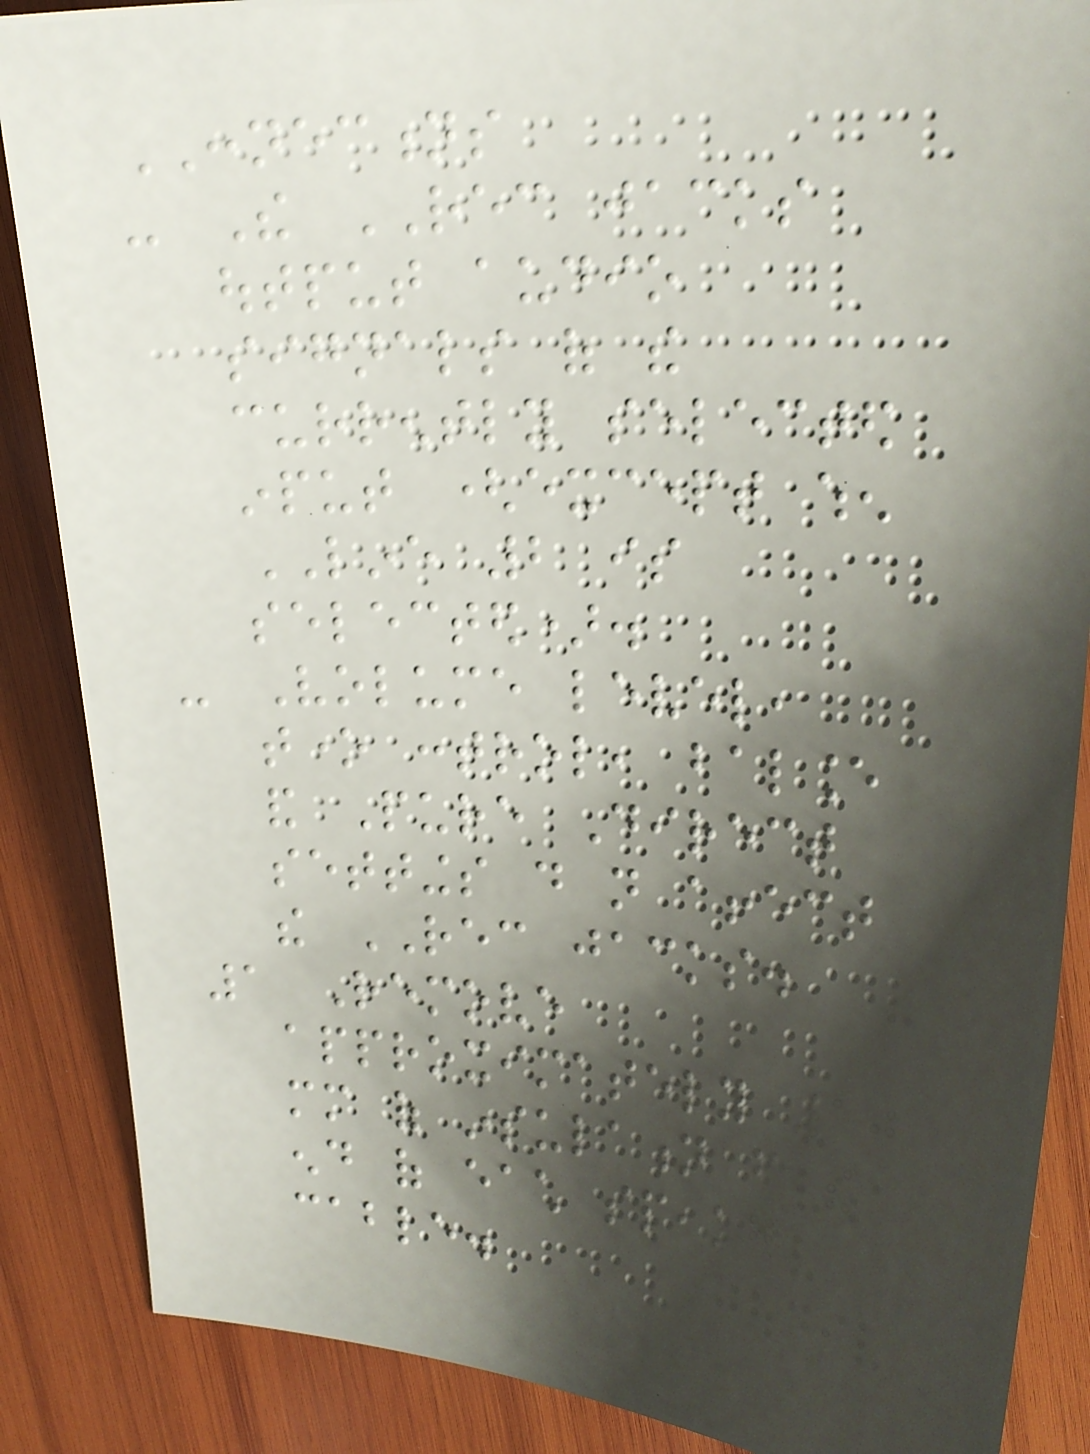CONNECTIONS
- The REC jacks
output audio
signals of the
currently selected
input (except when
LINE 2 is
selected).
- Volume level,
tone control, balance
and Pure Direct
settings do not affect
the REC jacks.
1 Remove
approximately 10
mm of insulation from the
end of each speaker
cable.
